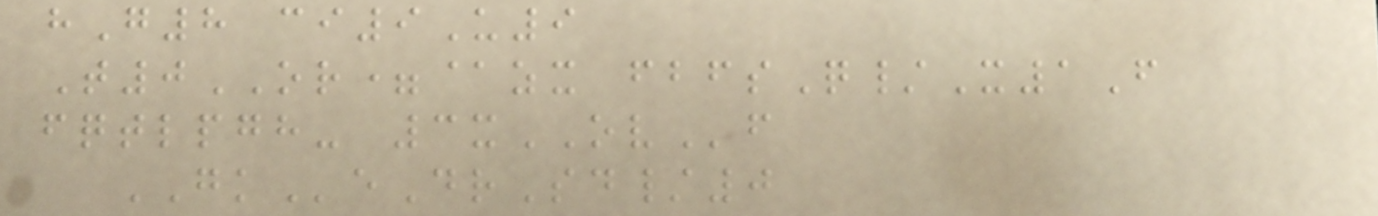hG8 ci9U9
T0OR=@zx fbfsQ/X1F
fqtlpgh- 3xOVf
GKeDrSd/0
